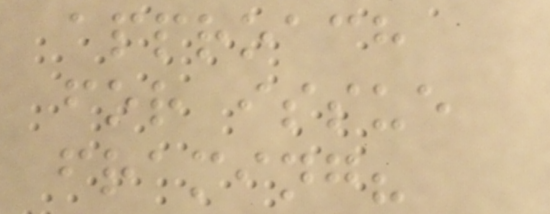approach
for issue
framing?
